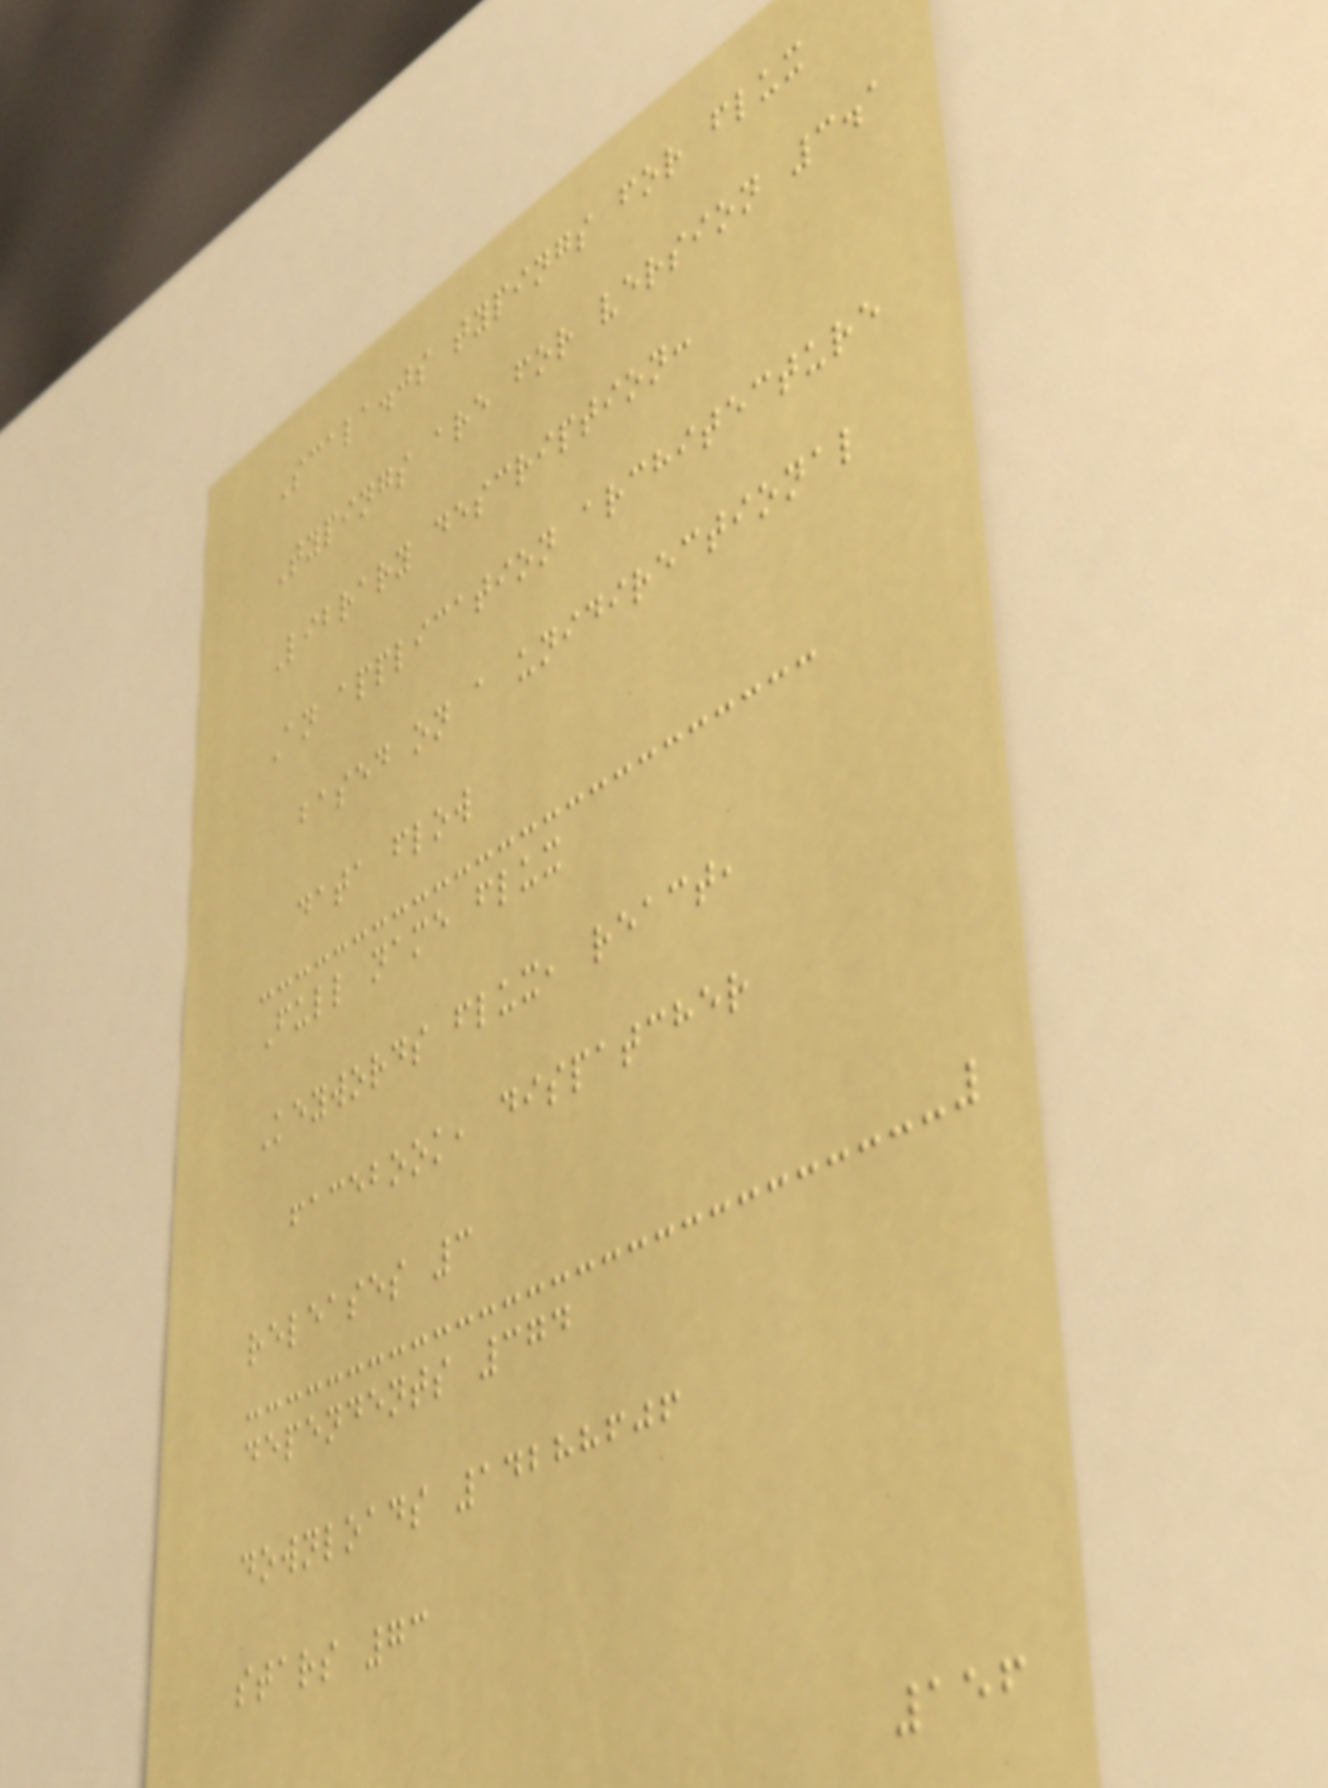Scala.js typings for flux
Typings are for version 3.1
Library description:
An application architecture
based on a unidirectional
data flow
Full name flux
Keywords flux, react,
facebook, dispatcher
releases 3
dependents 374
downloads 14288606
stars 73
156
